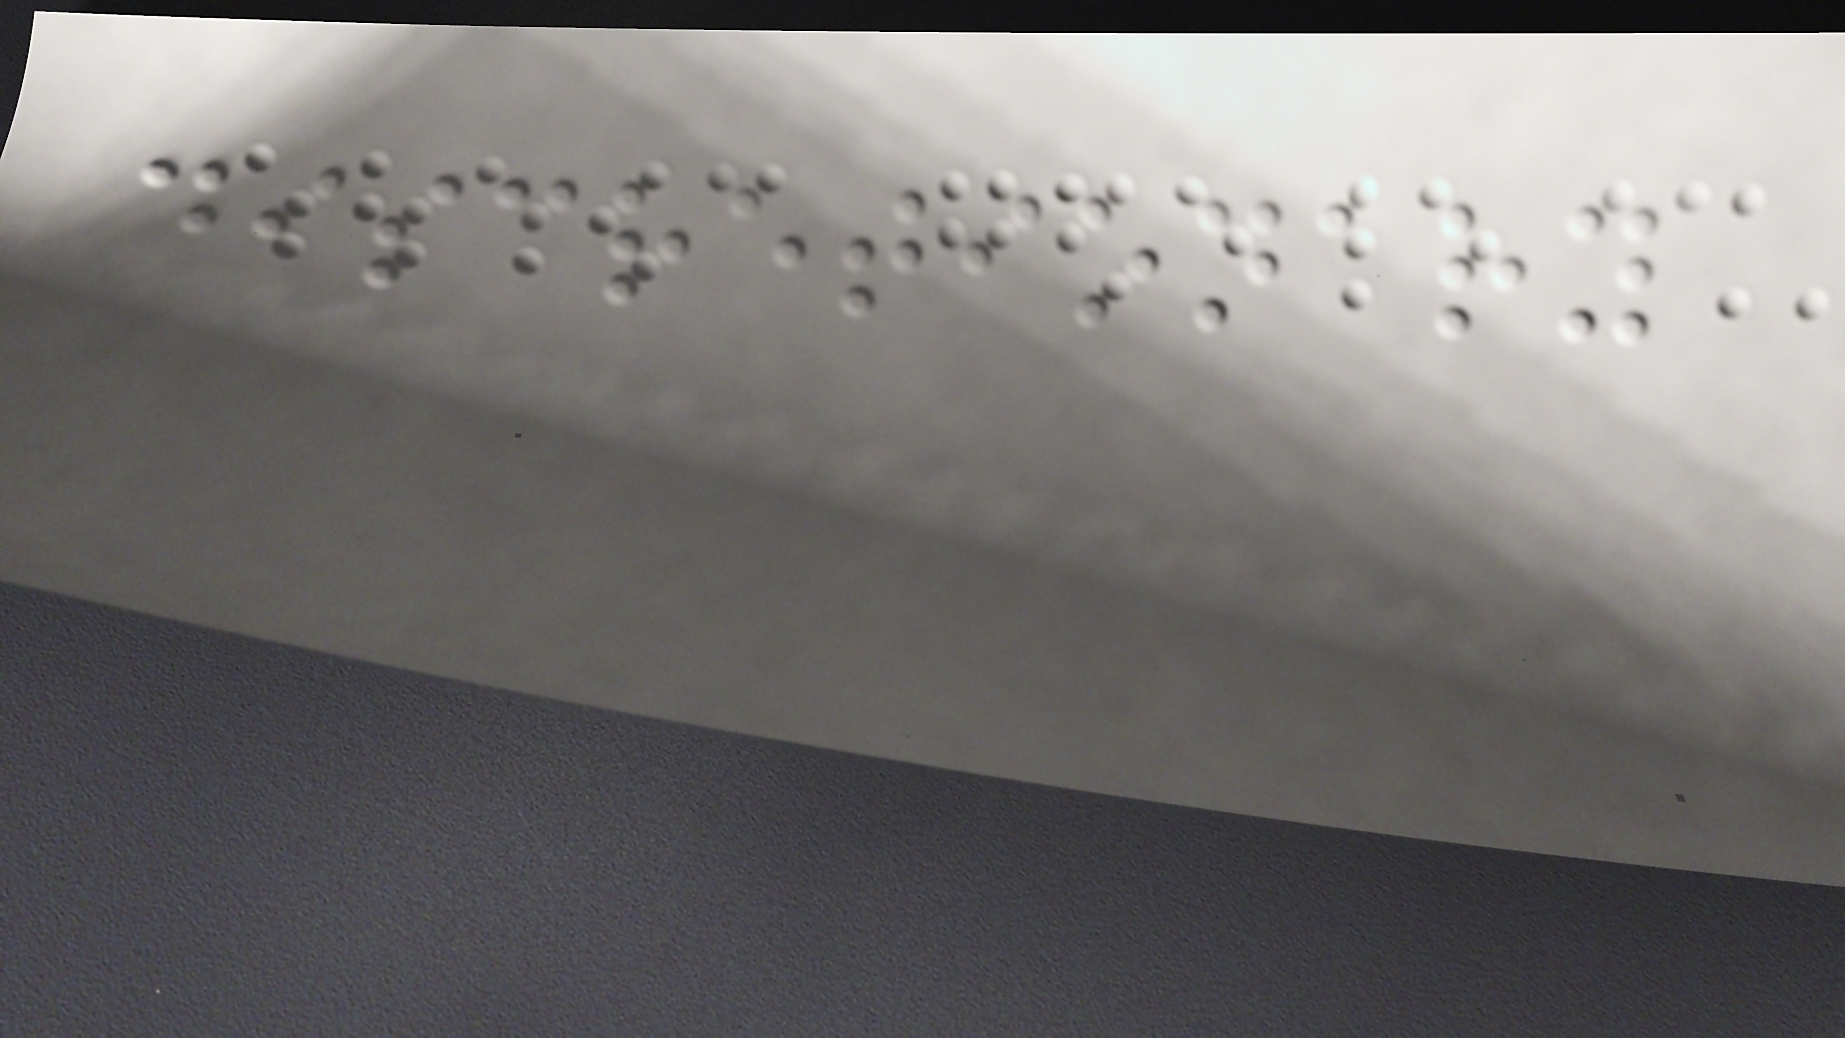discretionary
